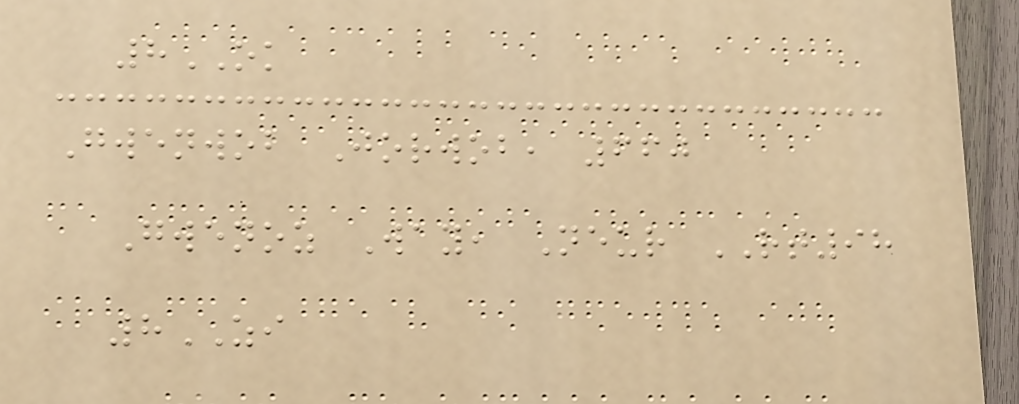8OK
Gwenwob Jorwob, 660
Gwenoz Way, Neur RT98
8ZI
